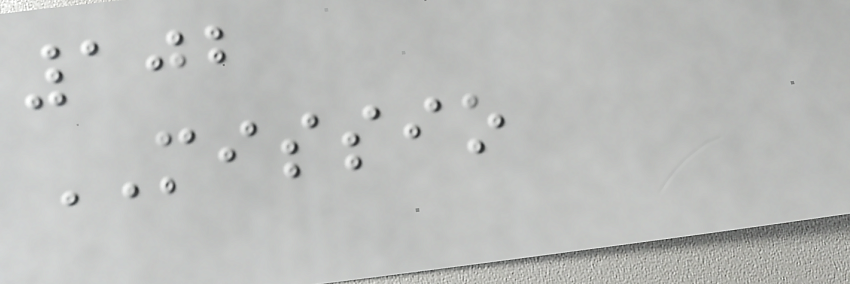102
MISSIO
